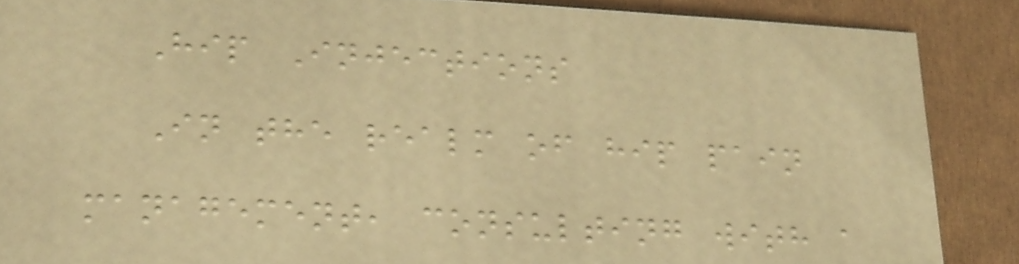Hip Injections
In the realm of hip pain
management, consulting with a
